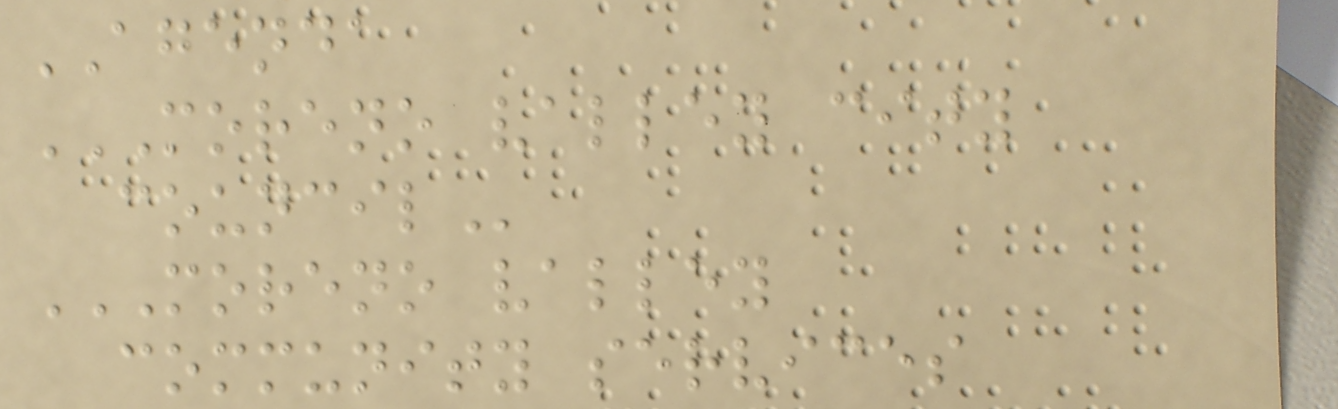AGENDA
MORENO VALLEY CITY
COUNCIL
MORENO VALLEY
COMMUNITY SERVICES
